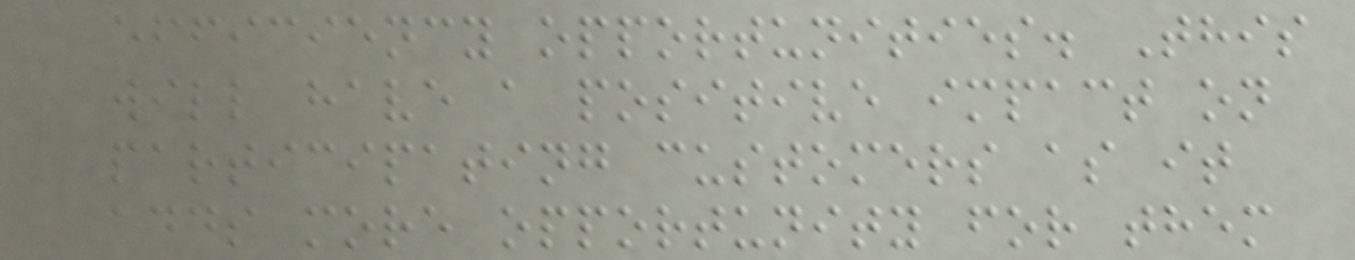efficiency opportunities. This
will have a positive impact on
participating customers as it
adds more opportunity for them
